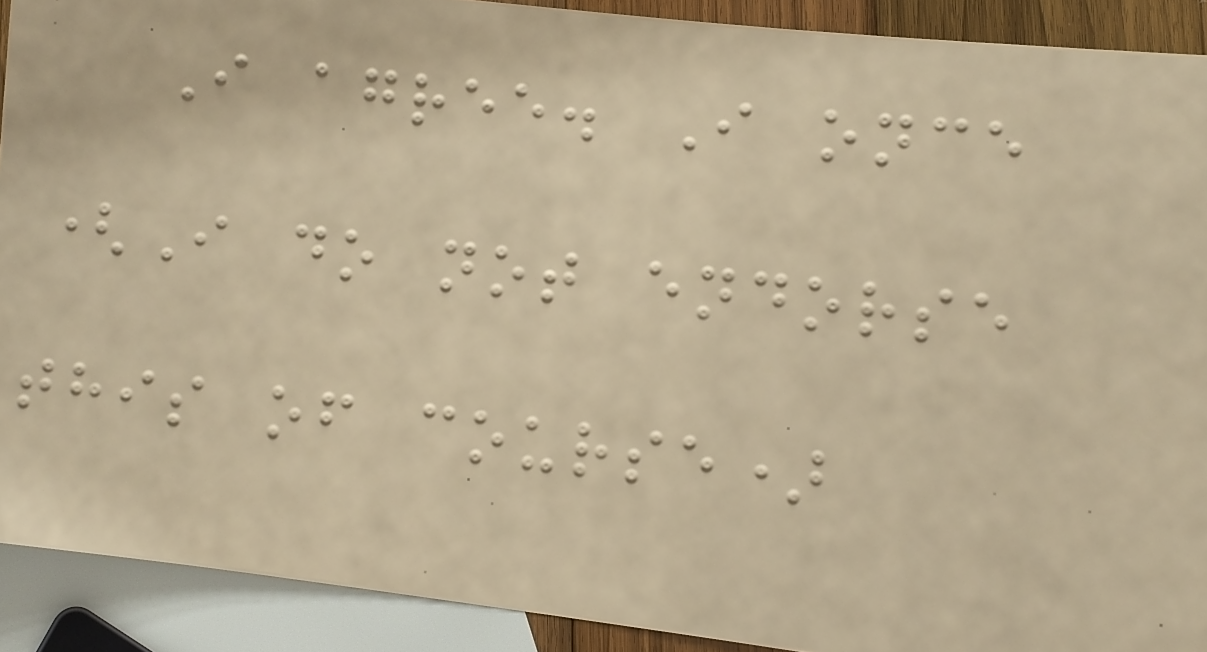I agree. I once
(I do not endorse
this of course)
